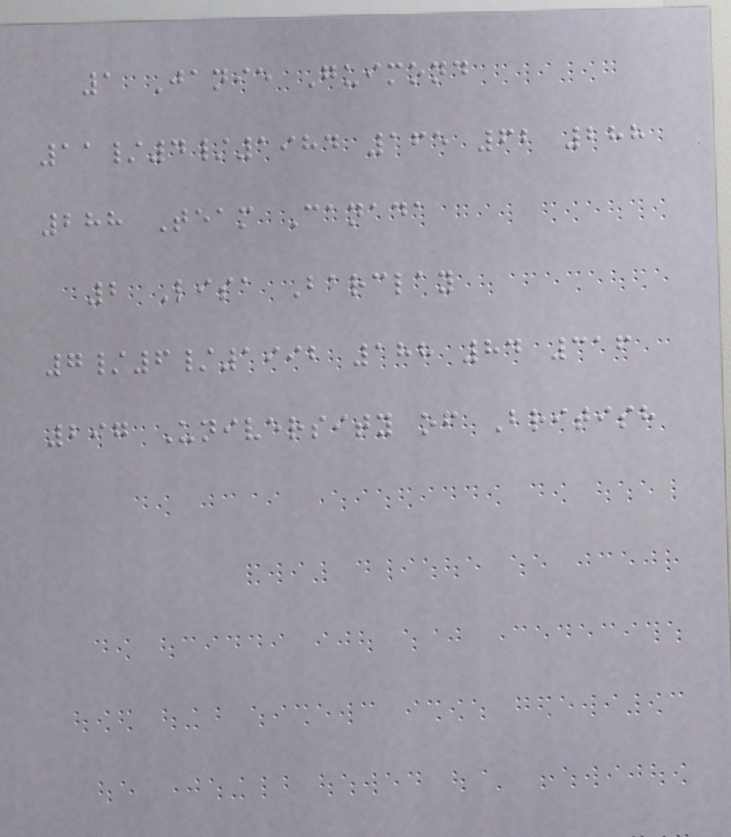1 Janie Guimond
11/4/1984 165 62 288
288 Team Canada
2 Lisa Barclay
7/6/1992 188 84 316
297 University of British
